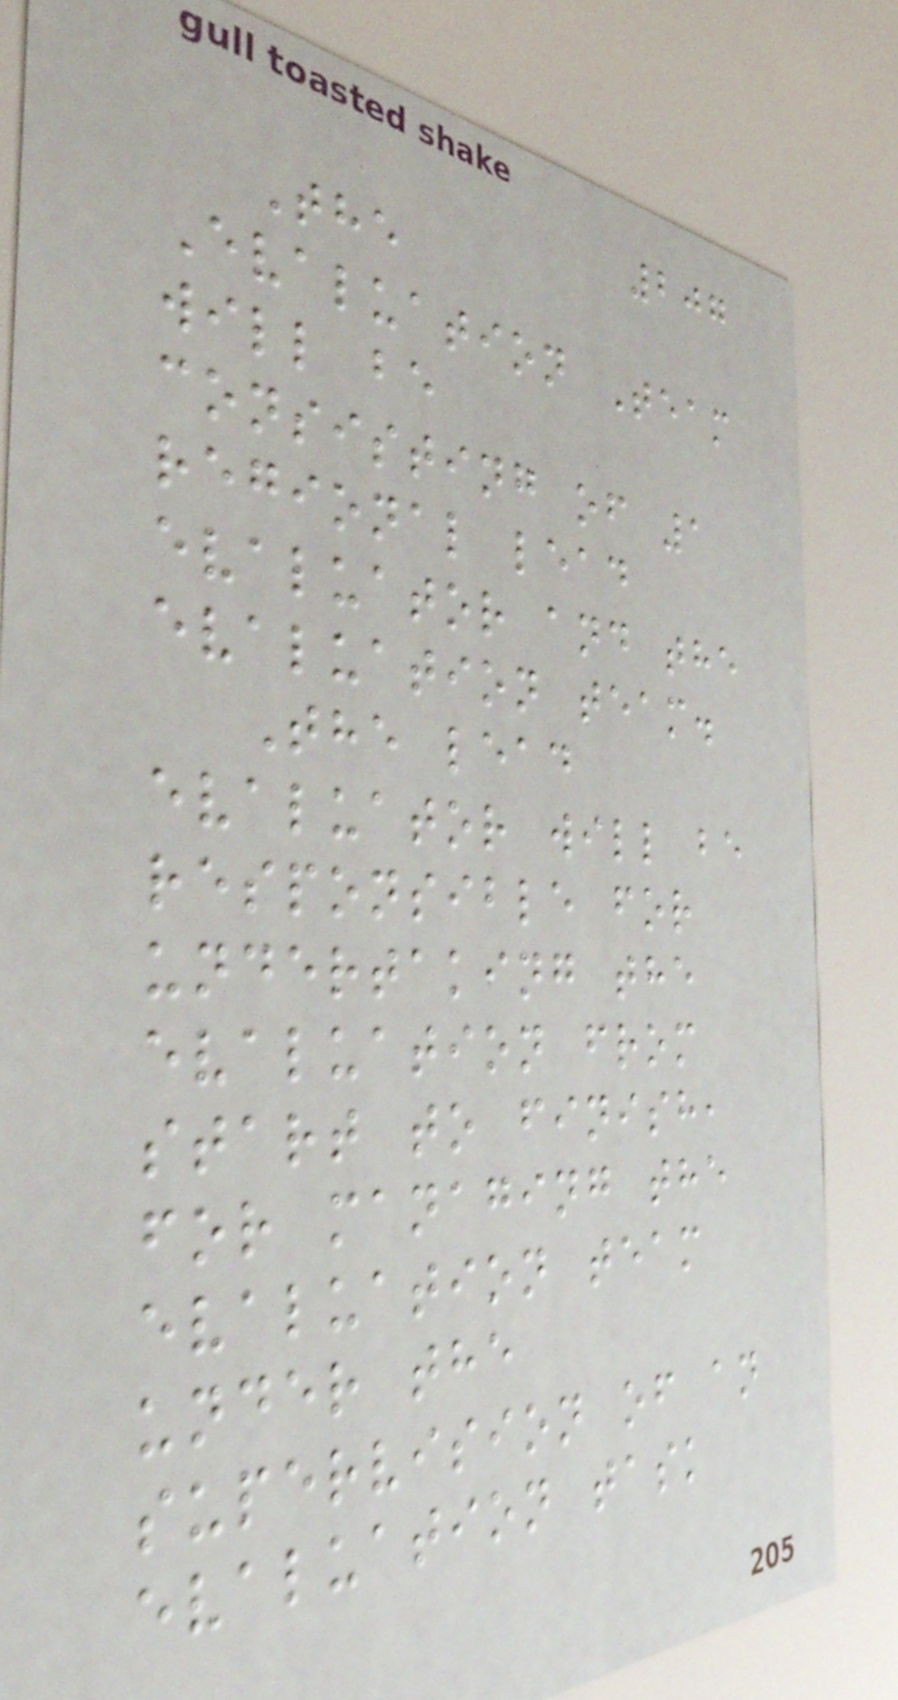207
The
Evaluation Team
will be
consisting of 1
regional lead
evaluator and the
evaluation team.
The lead
evaluator will be
responsible for
undertaking the
evaluation from
start to finish,
for managing the
evaluation team
under the
supervision of an
evaluation task
